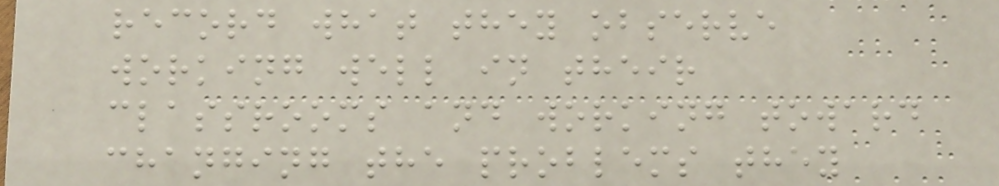record what they observe
working well in their
classrooms and working toward
changing the problems they
